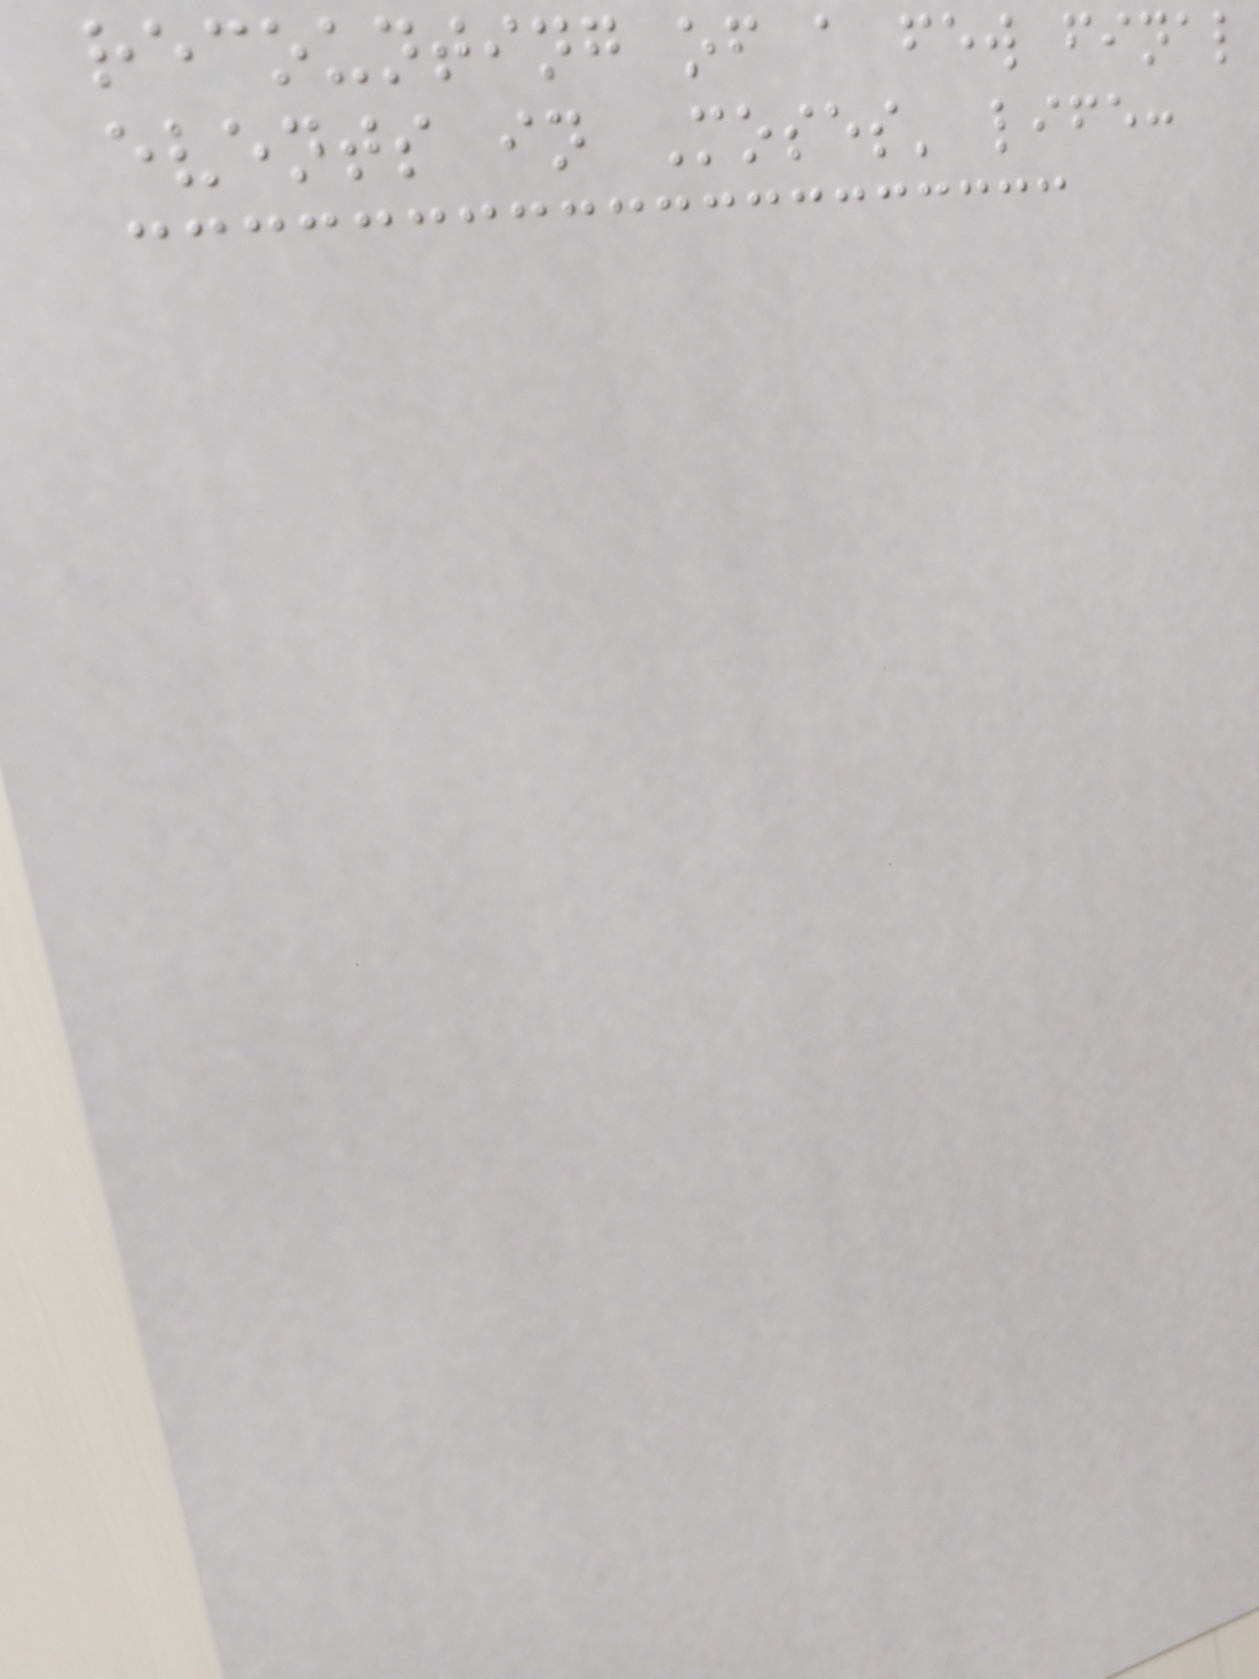recounting of a few final
events in Moses' life:
